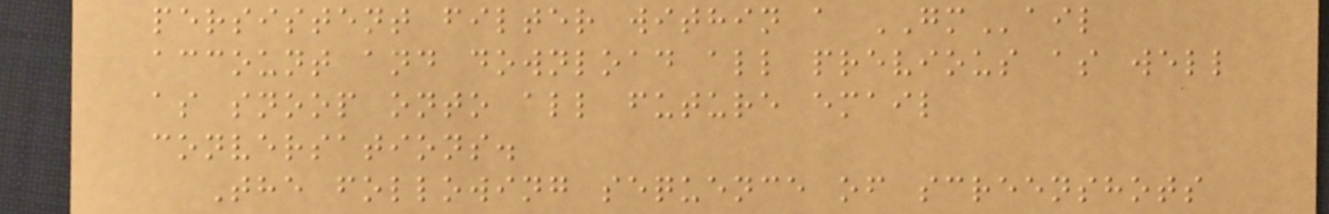persistent filter within a GMail
account and download all previous as well
as snoop onto all future email
conversations.
The following sequence of screenshots
